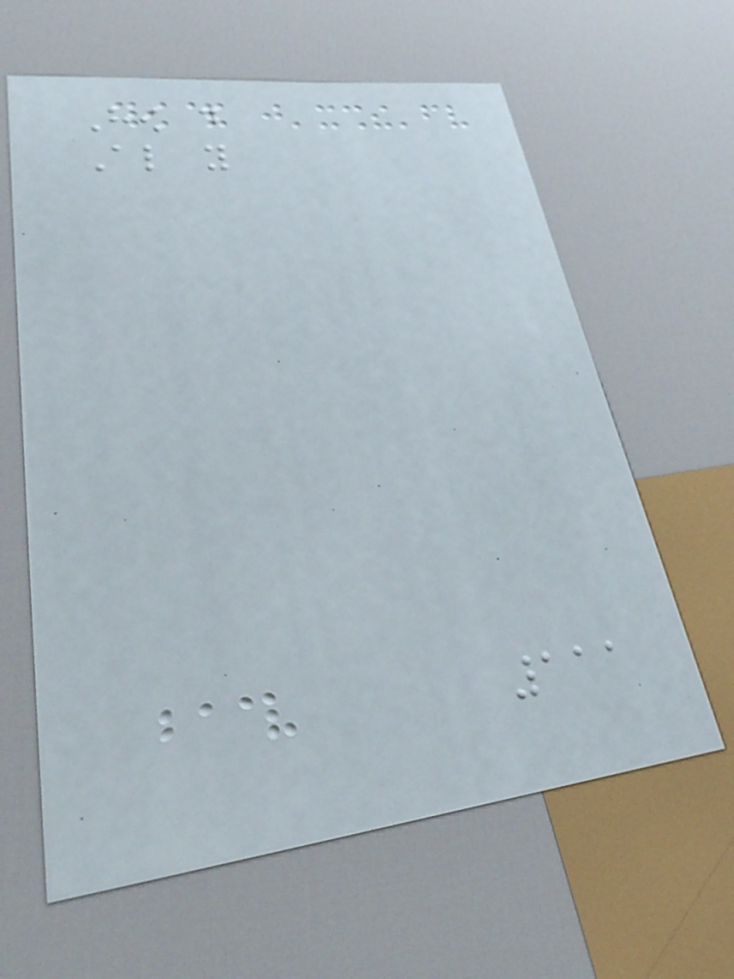How do
Also you
111
